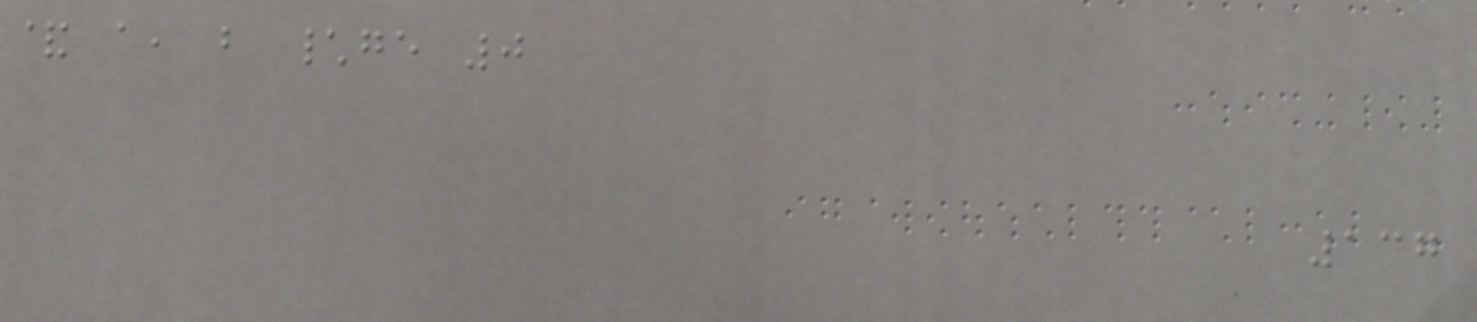& a, b \ge 0
137
